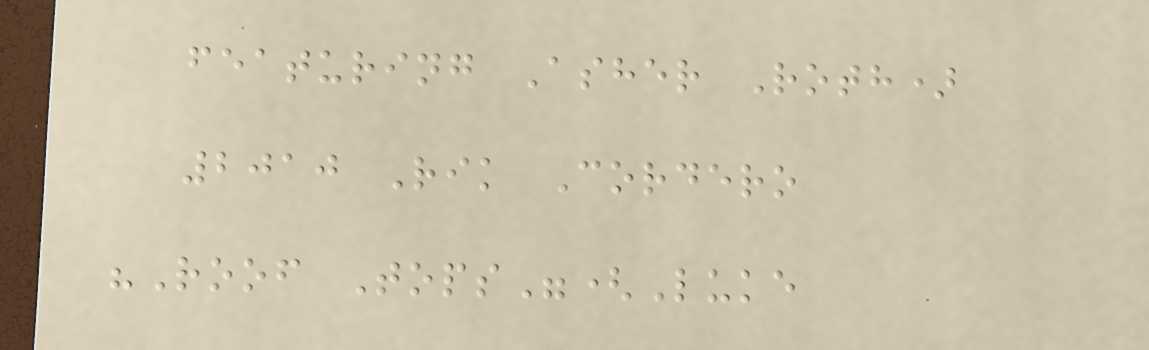featuring Asher Roth)
2010 Rik Cordero
"Roof Tops"(Luke
